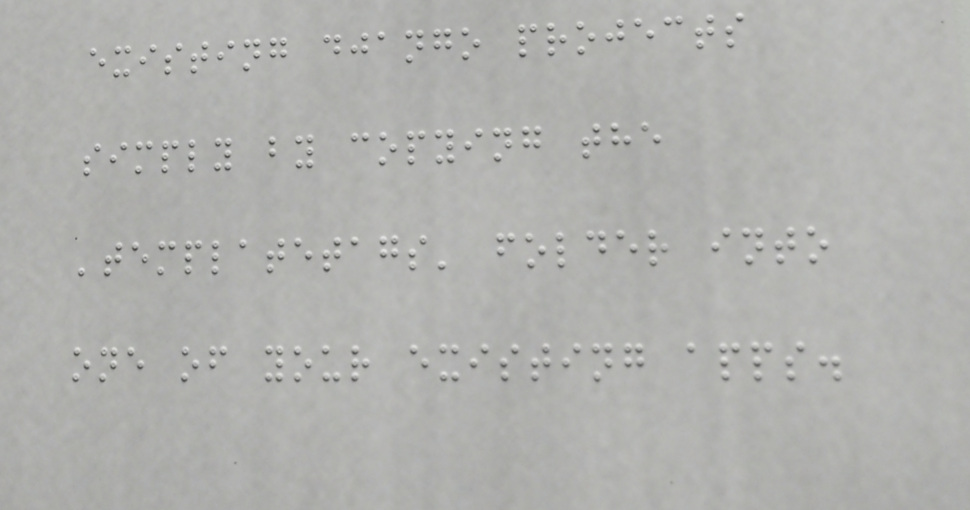existing django projects
simply by copying the
'templatetags' folder into
one of your existing apps.
